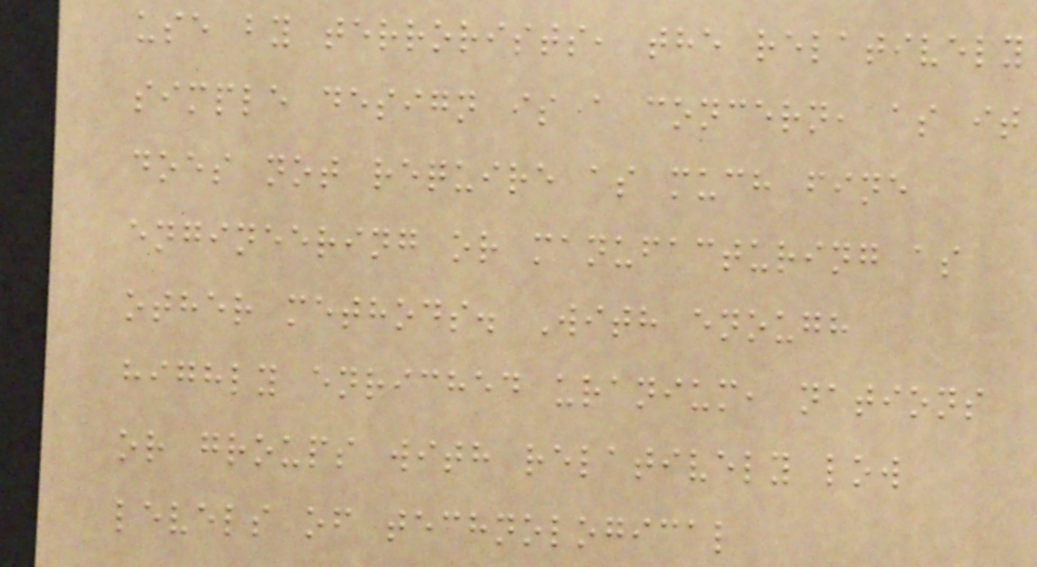use by terrorists, the relatively
simple design is a concern, as it
does not require as much fine
engineering or manufacturing as
other methods. With enough
highly enriched uranium, nations
or groups with relatively low
levels of technological
